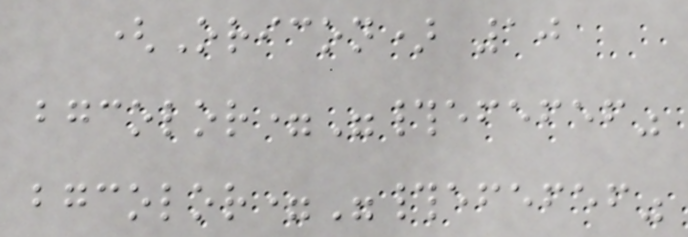(Oricon) 10
bgcolor="#efefef"
bgcolor="#efefef"
